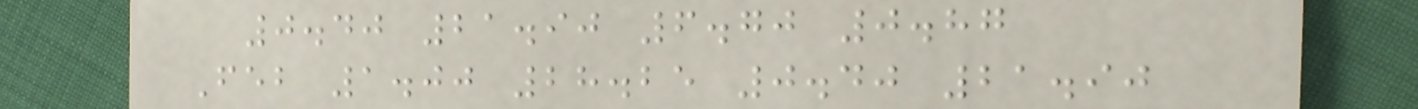0.40 21.90 6.70 0.87
Feb 1.00 28.25 0.40 21.90
